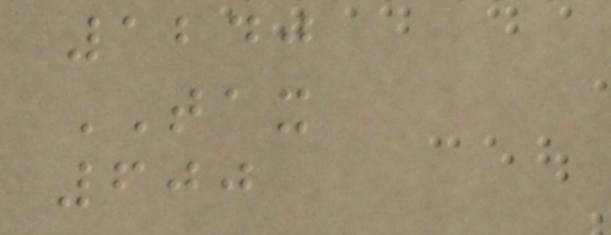1240
TAX
600
